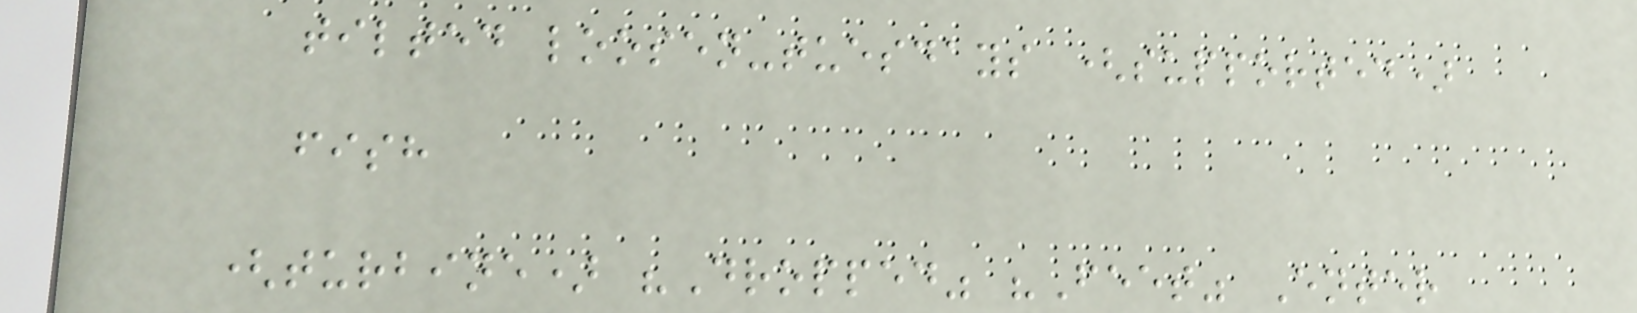tilted loosen-tuesdays (supported)
fish
(turbine) "Dropped" "Feet" Enter
